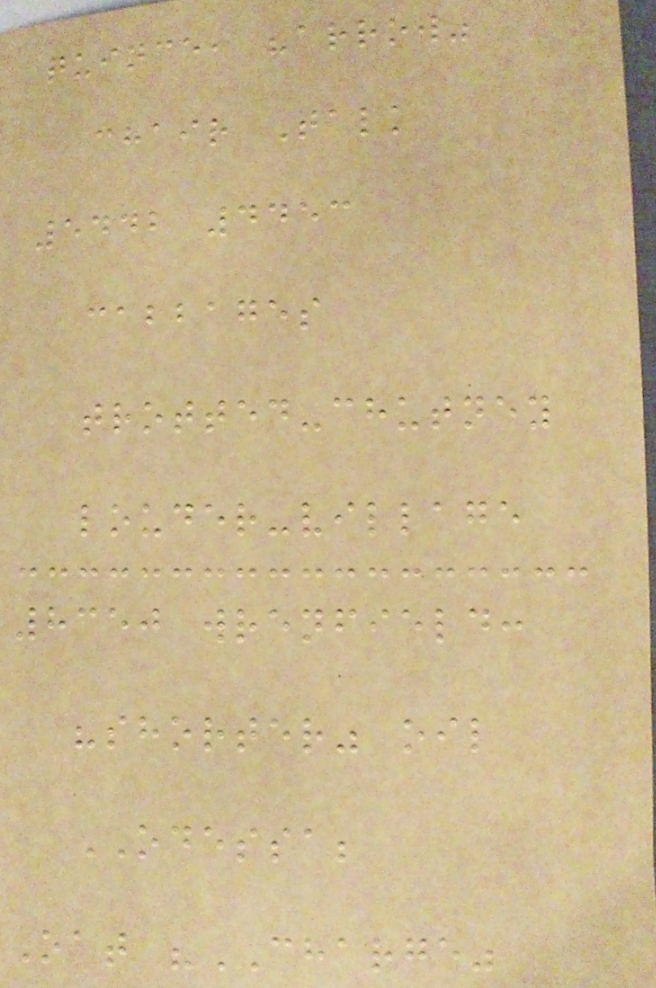quince, "arrow"
chair Talk
5442 4453
cabbages
trotted-chutney
louder-village
8350 wrenfield:
"shorter" oil
ODESSA;
Oat "CHARGE"
